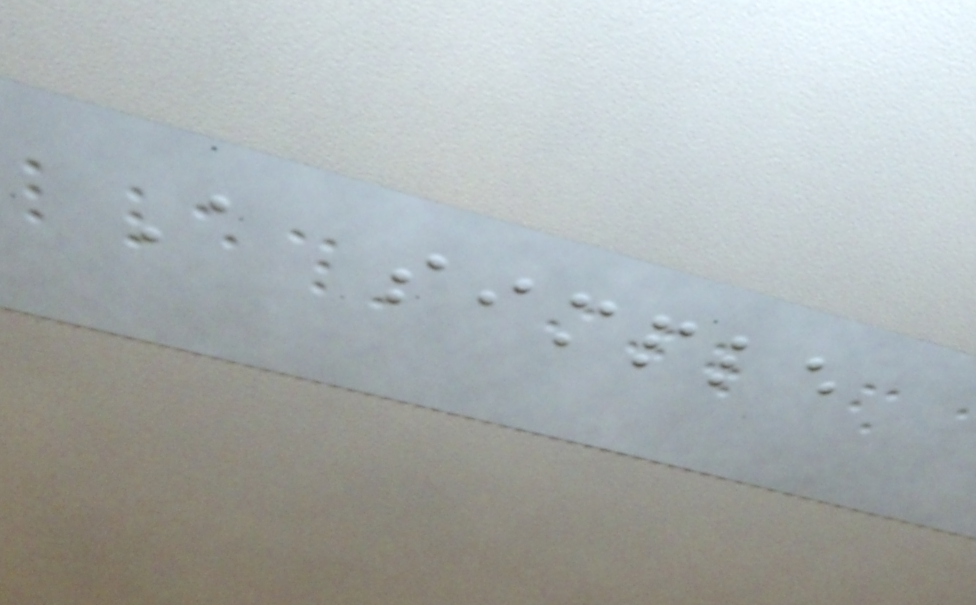A simple
